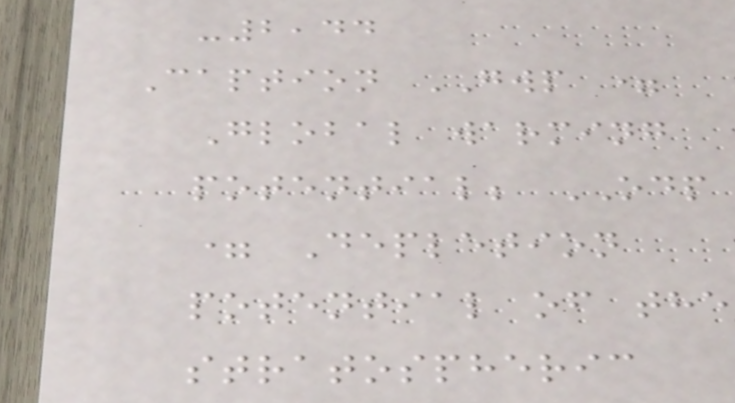-2,44
Caption GWP =
Global warming
potential; ODP
= Depletion
potential of the
stratospheric
